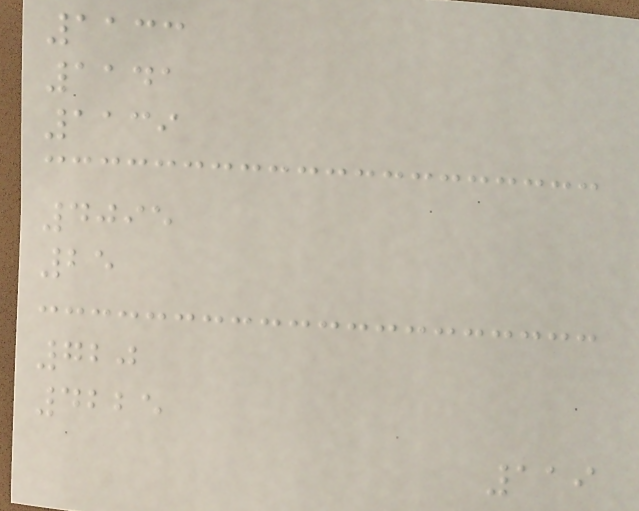1133
1141
1139
4095
25
720
4225
119
